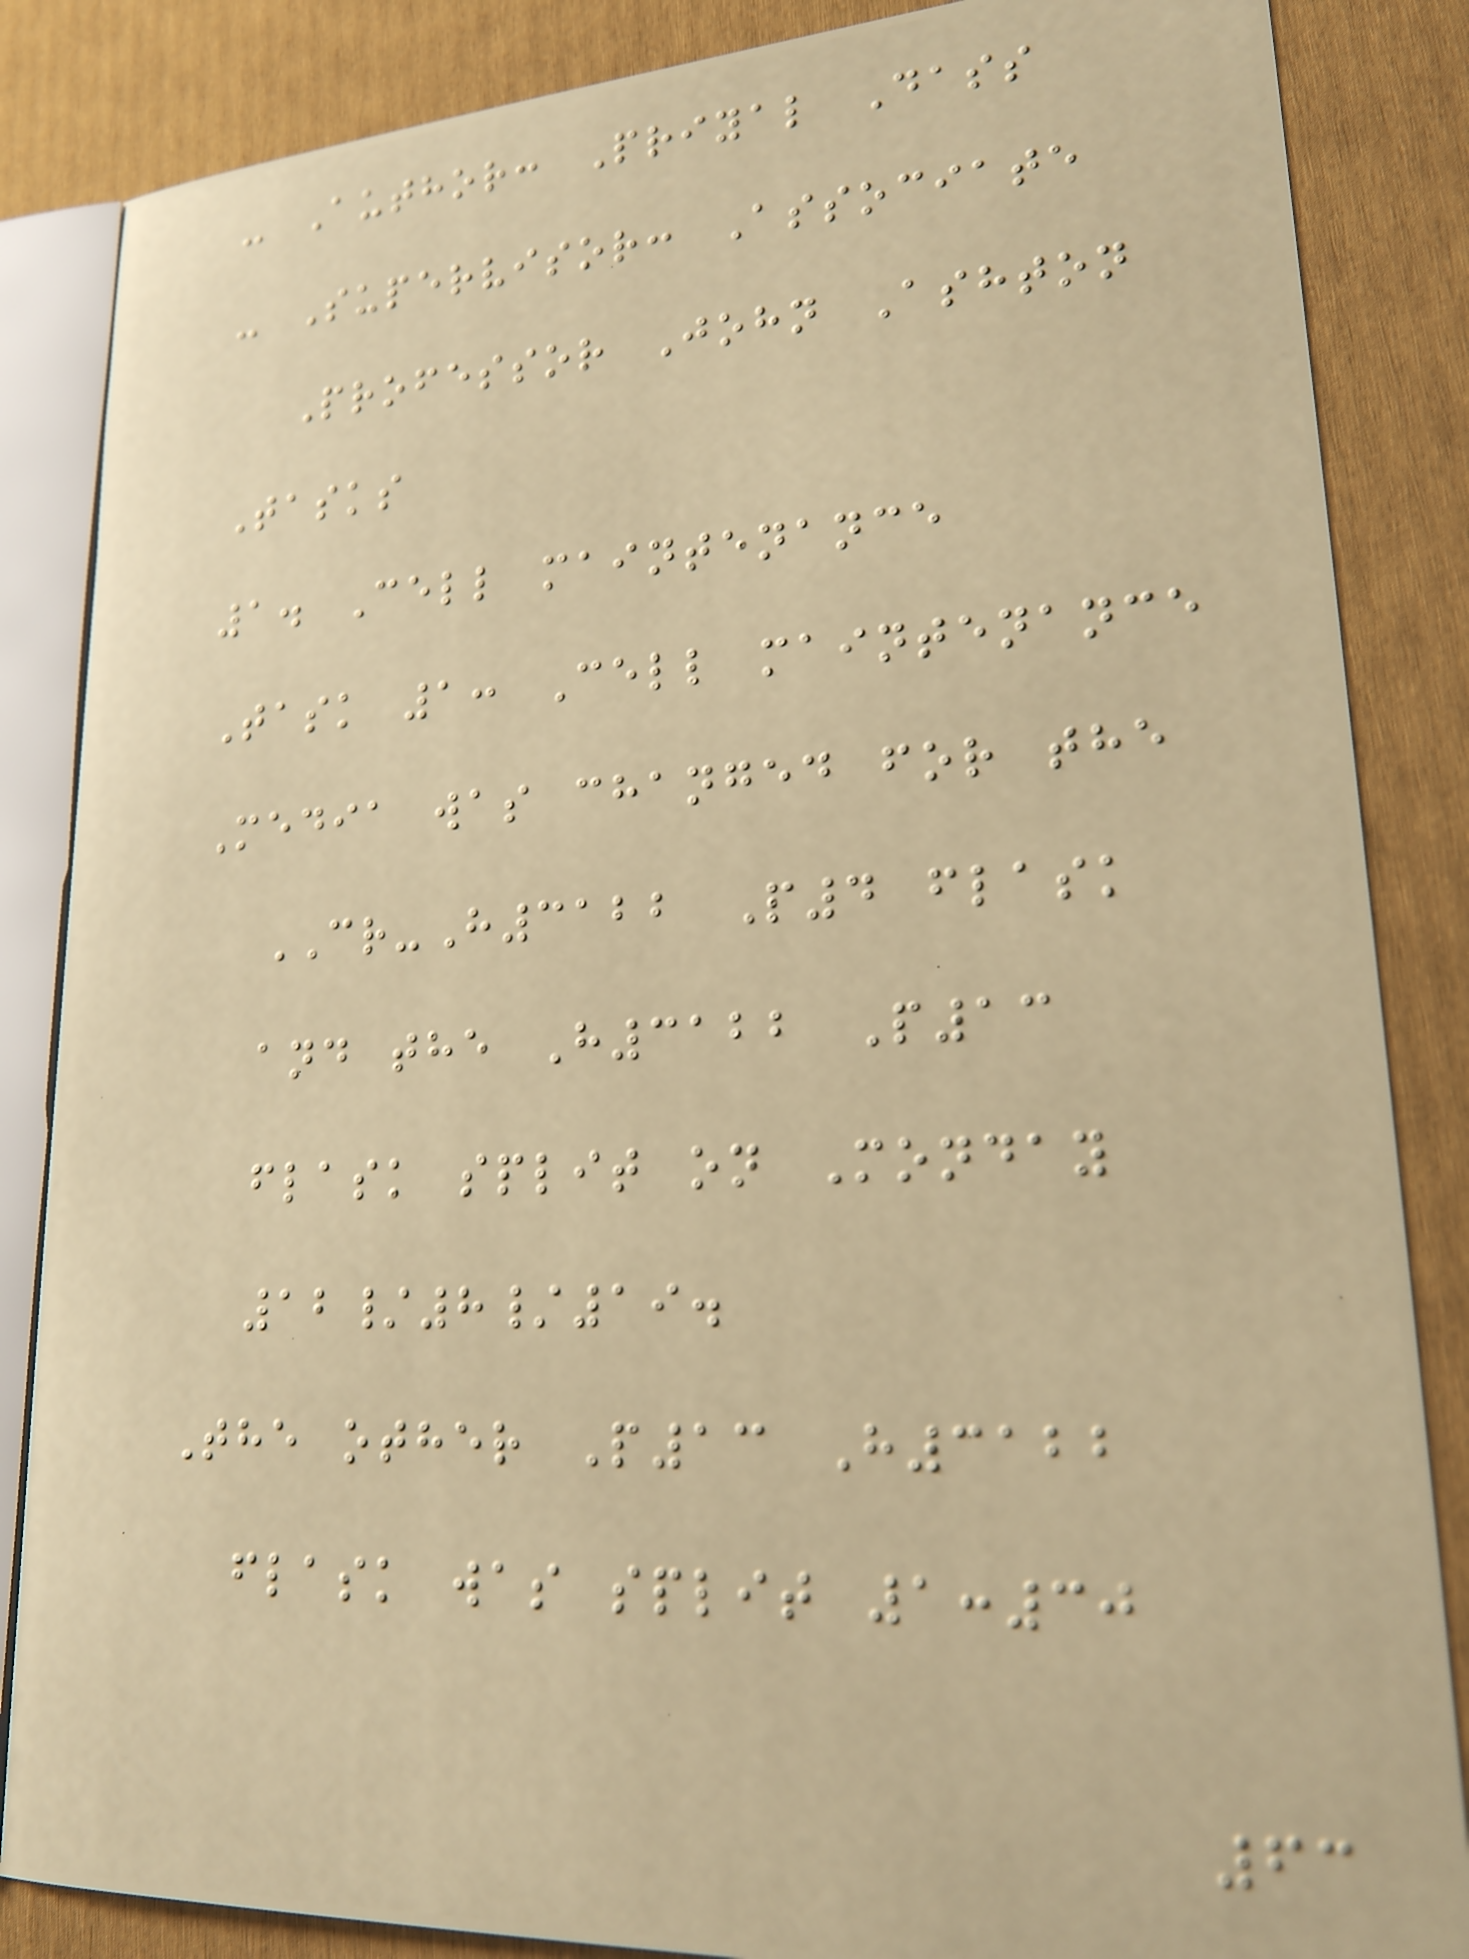- Author: Priyal Dass
- Supervisor: Associate
Professor John Ashton
Tasks
1. Cell maintenance
Task 1: Cell maintenance
Media was changed for the
CR-H3122 P4 flask
and the H3122 P13
flask split on Monday
12/8/19.
The other P13 H3122
flask was split 1:30
63
